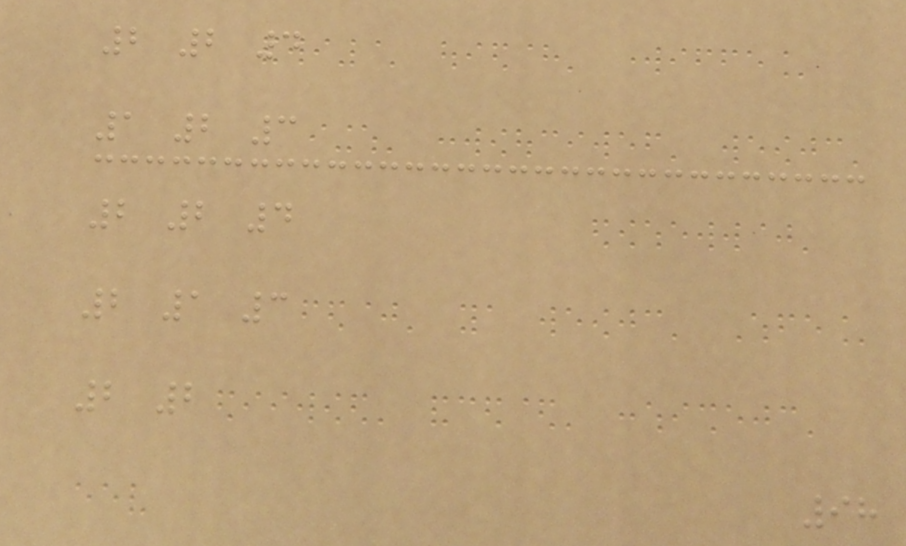2 2 4
1 2 3
2 2 4
2 1 3
2 2
98
